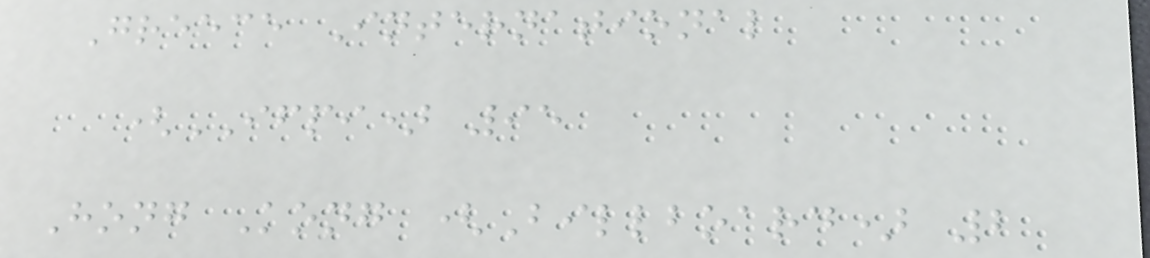Greece International
(IFPI) 95
Hong Kong (Billboard) 2
